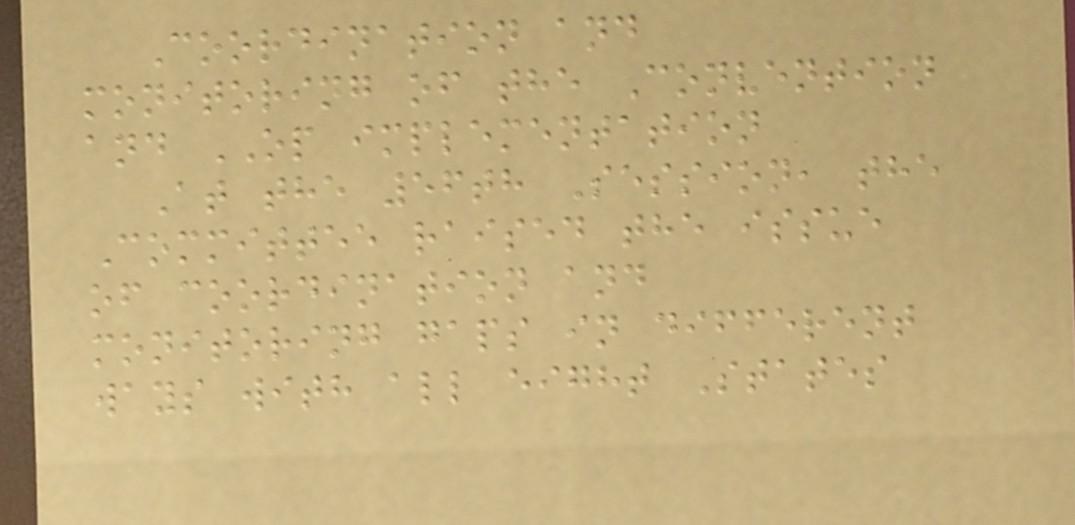Coordination and
monitoring of the Convention
and OP implementation
At the 56th Session, the
Committee raised the issue
of coordination and
monitoring gaps in different
ways with all eight States
